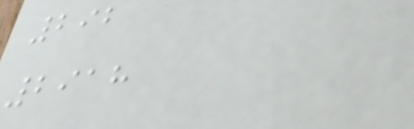292
2918
